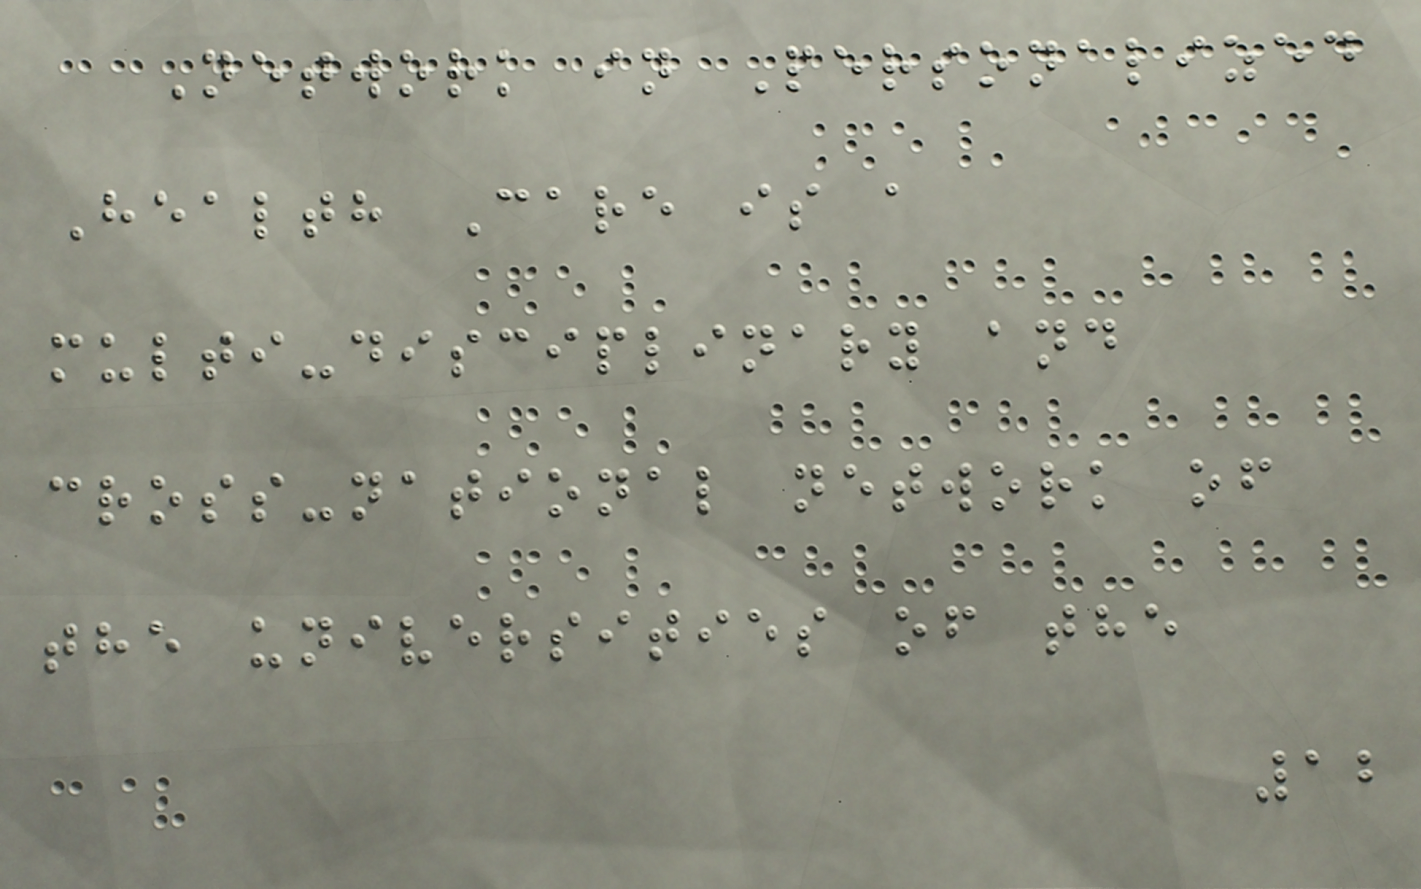Network in Personalized
Health Care is a
multi-disciplinary and
cross-national network of
the universities of the
12
